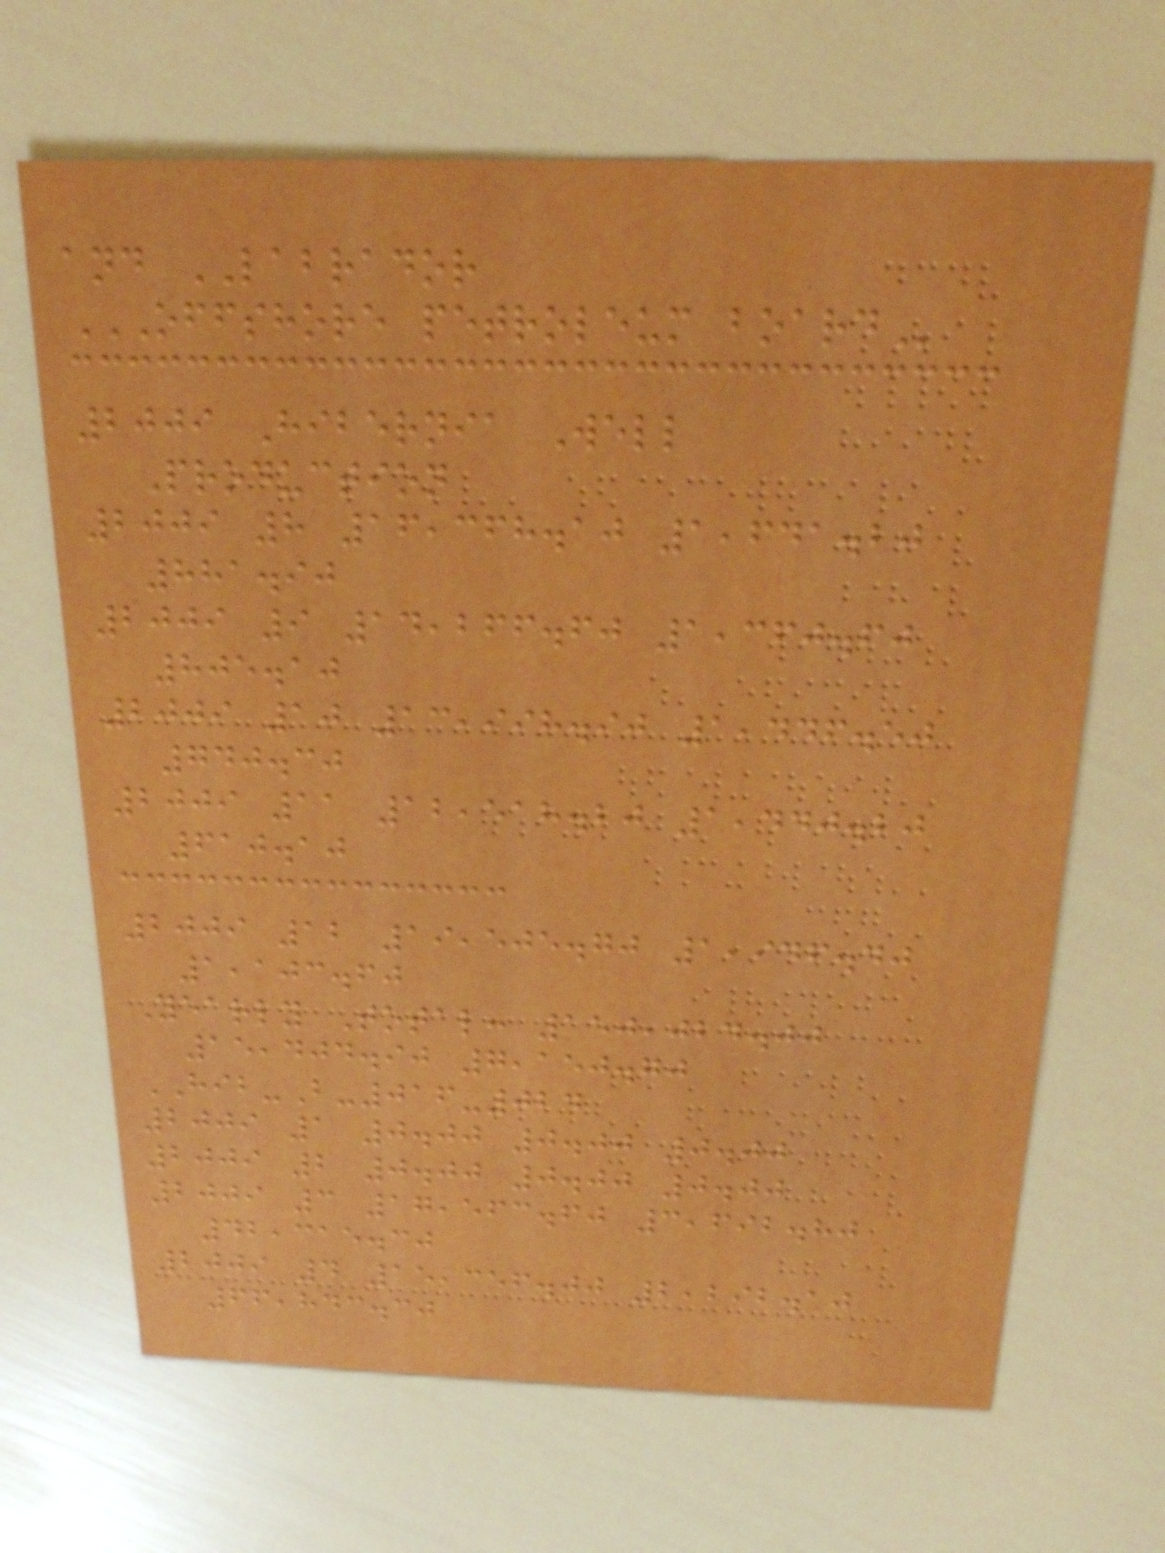and LABRADOR
OFFSHORE PETROLEUM BOARD
2009 Hibernia Well
Production
2009 8 16,368.10 1,641.20
881.90
2009 9 14,266.60 1,360.60
805.10
2009 10 13,998.90 1,446.50
740.30
2009 11 12,518.20 1,440.20
610.10
2009 12 19,505.70 1,946.40
1,103.60
Yearly Total: 150,024.00
15,404.90 7,150.70
HIB-B-016-024
2009 1 0.00 0.00 0.00
2009 2 0.00 0.00 0.00
2009 3 17,563.60 3,692.80
42,315.30
2009 4 15,356.00 2,292.10
66,843.30
